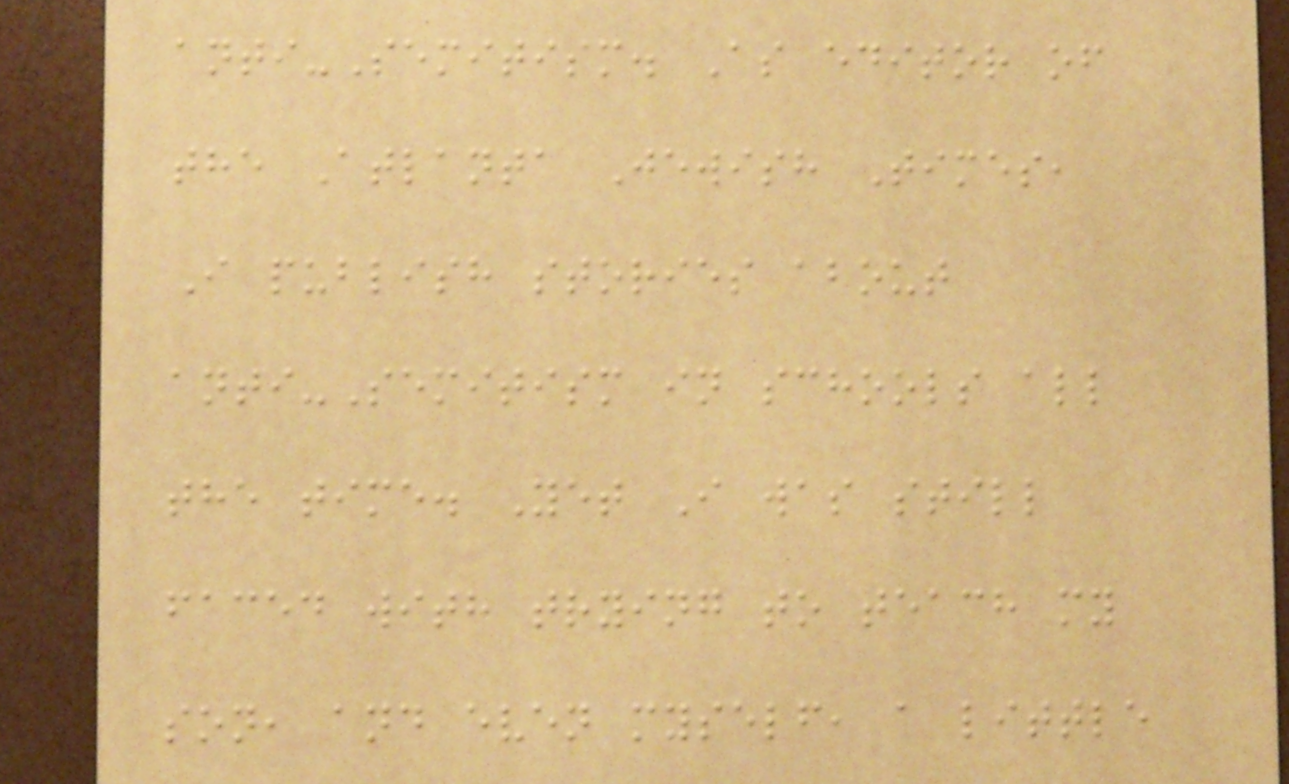anti-Semitism. As editor of
the Atlanta Jewish Times,
I publish stories about
anti-Semitism in schools all
the time. Yet I was still
faced with trying to teach my
son, and even myself, a little
